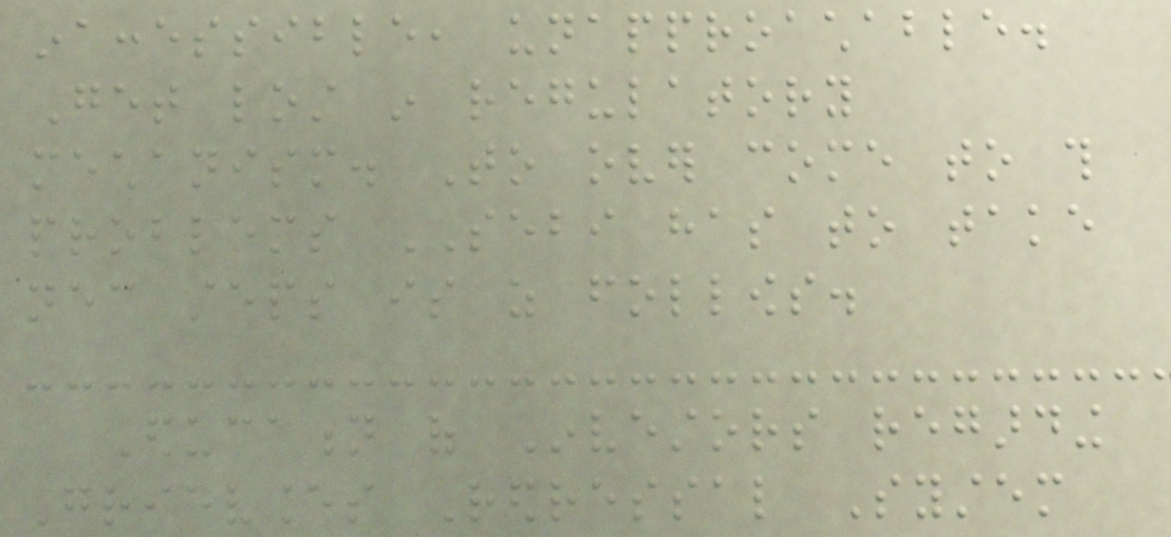inaccessible, unapproachable.
Get lost in regulatory
mechanism. To over come to this
problems SEBI has to take
necessary steps is as follows.
Education of Investors regarding
Grievances Redressal System
